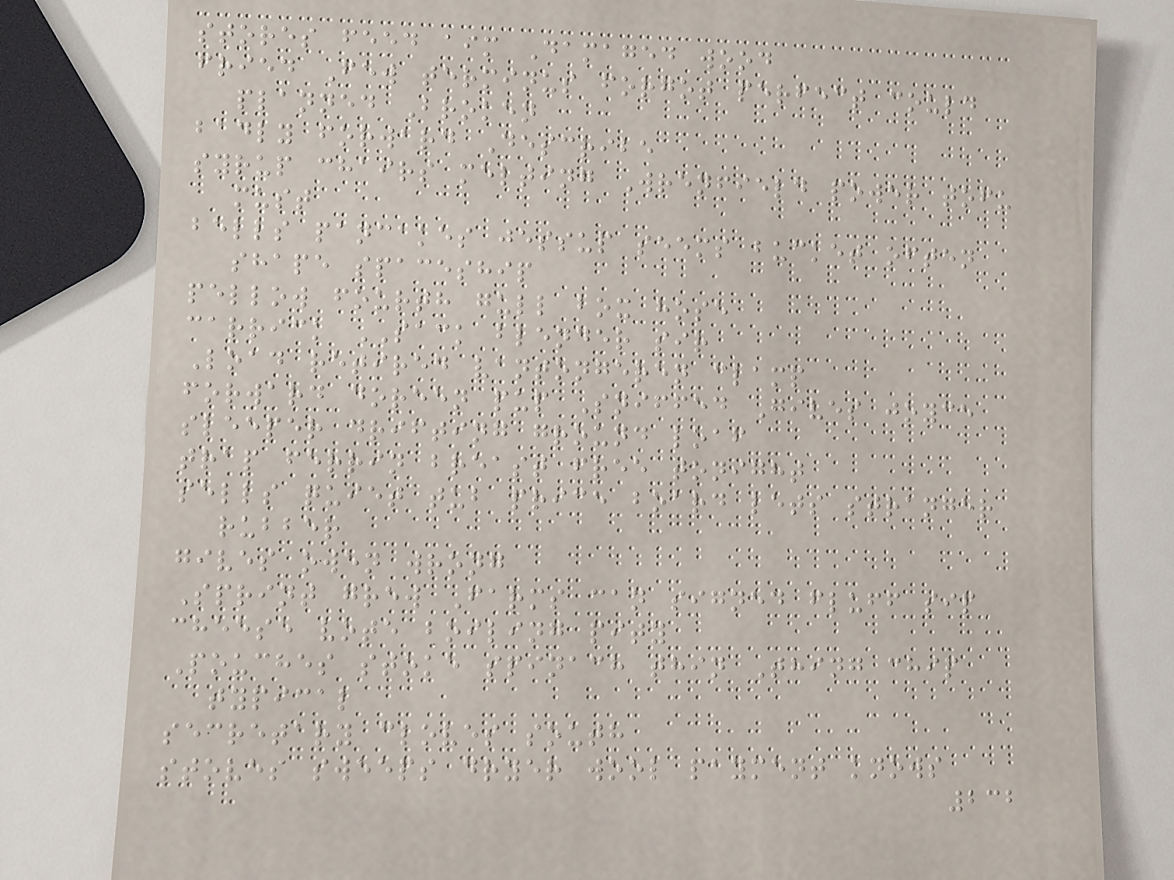stores feed aim Damaged wood
fried Few terminus forgot perfect could
planned Broken
badly forward Describe
syrup chairs melting Wrenfield power tofu
must
bells pancakes jessup seems bucket often
shape spaceship
pellow fourth gull box hose
carrick SACK blender sir
Load retired vantongeren clamp
forward doreen pup Sniffed Gives joyce
sleeper drifting ground loaf
trap ferrin breast free tonight
sells quiet tub price board lets stranger
rubber
gives owen wrong
Sprint grew Farms can signed fluff sip
cheese vote boiling pity
Pouches stoke spinach thin Thing chip
typical
secretary cloves south
stoves sweeps dryer wool payment knows
232
